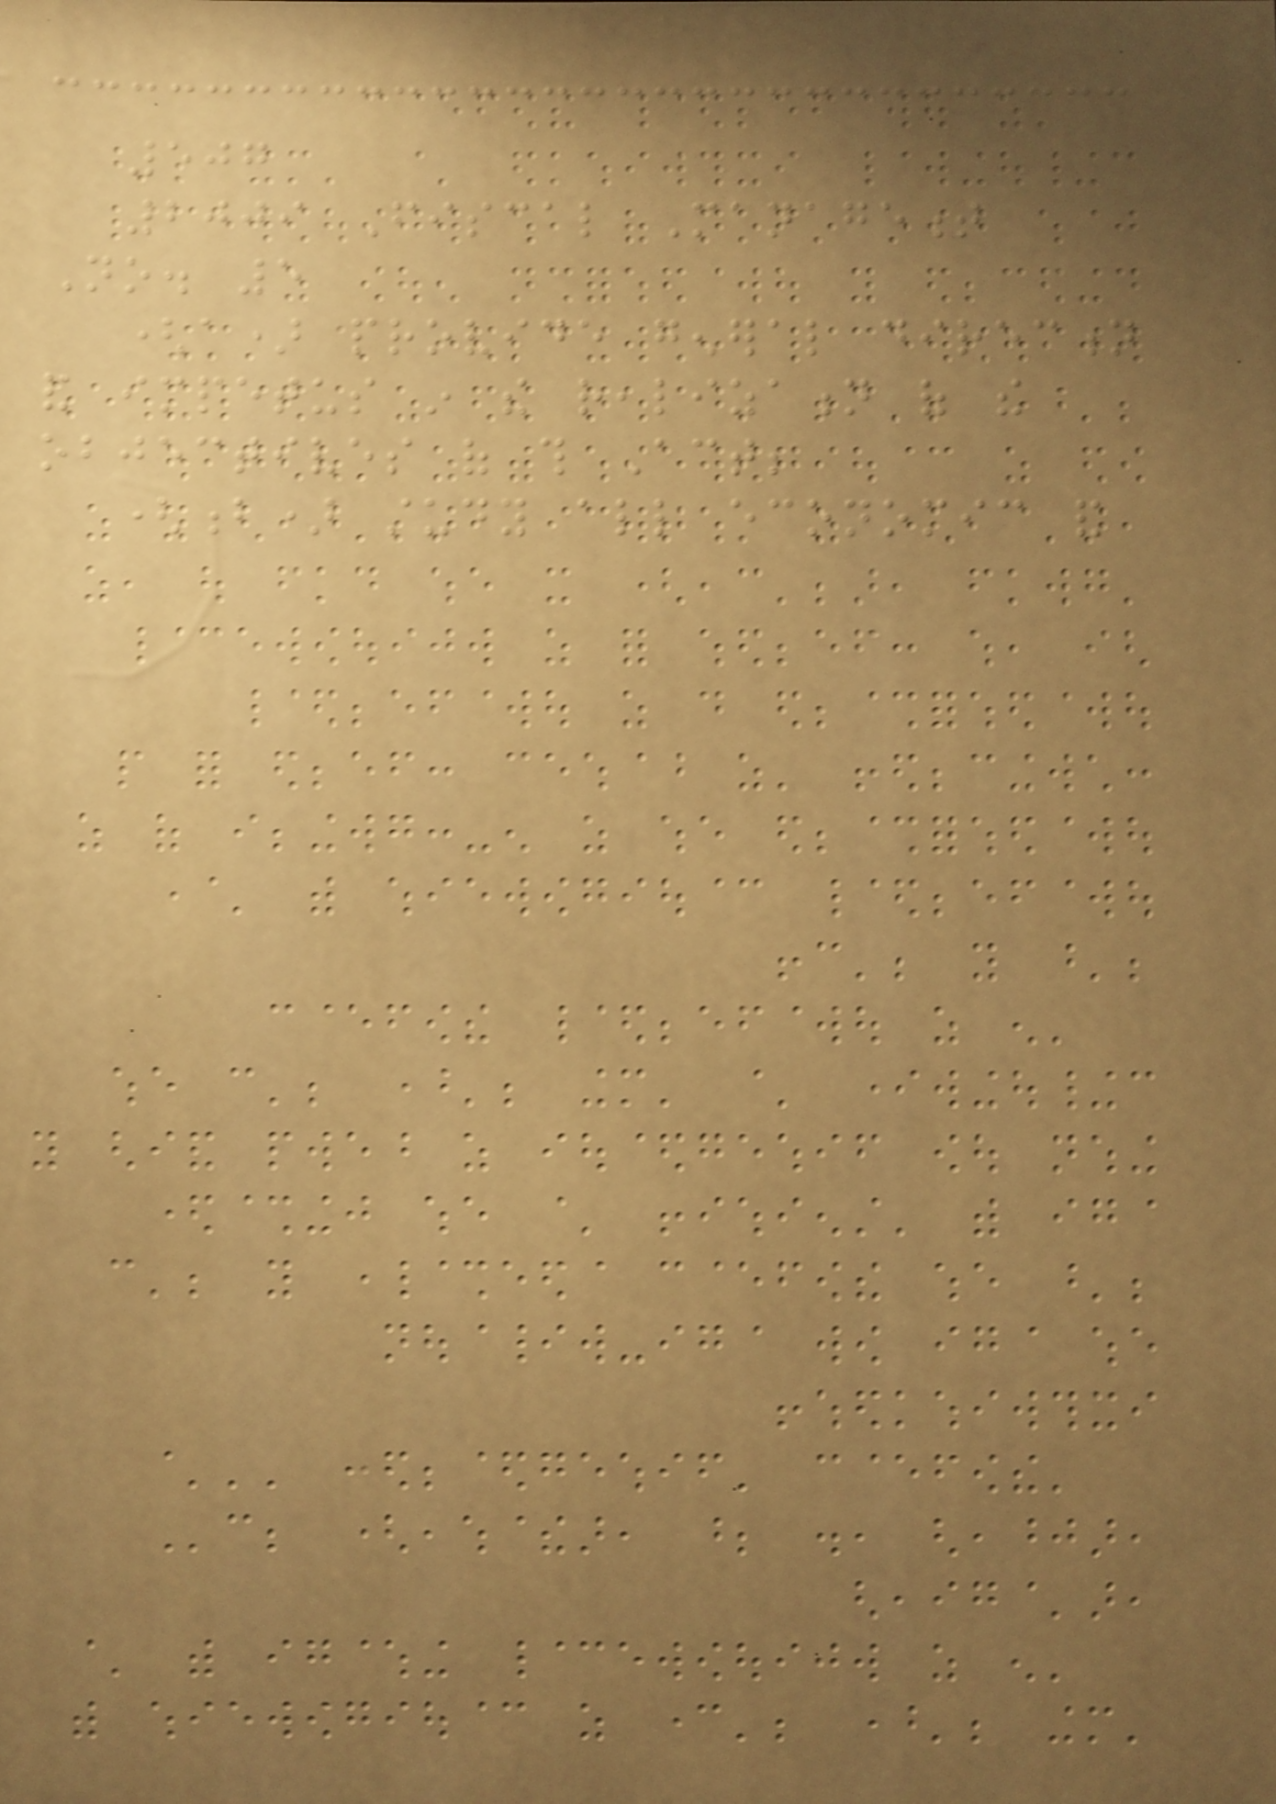507
2009 Fiscal Management
No. 5
(a) provide general direction
and impetus in the realization of the
objectives of this Act;
(b) study all economic and
